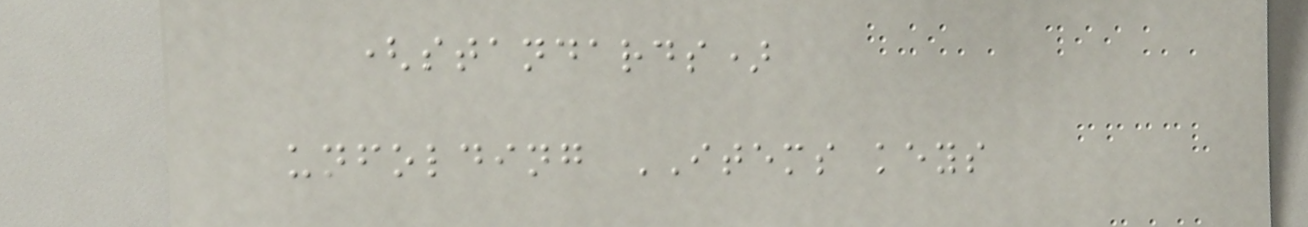(standards)
unfolding ITEMS keys
